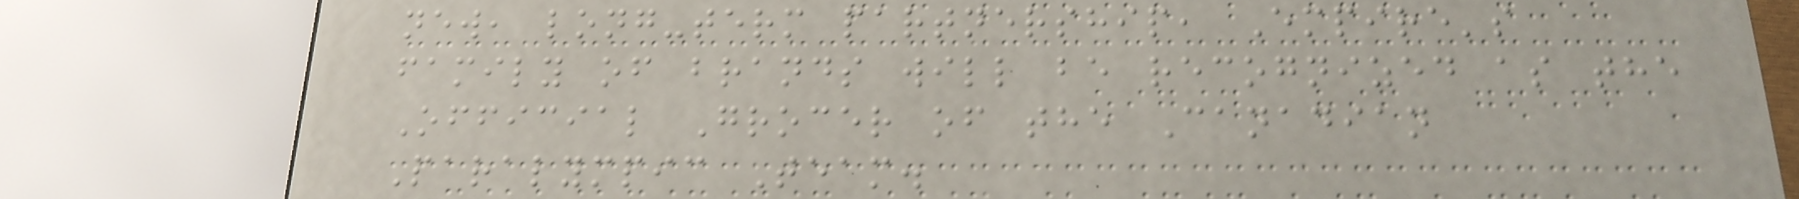new, long-term partnership, Empire's
family of brands will be recognized as the
Official Grocer of the Canadian
Paralympic Team.
